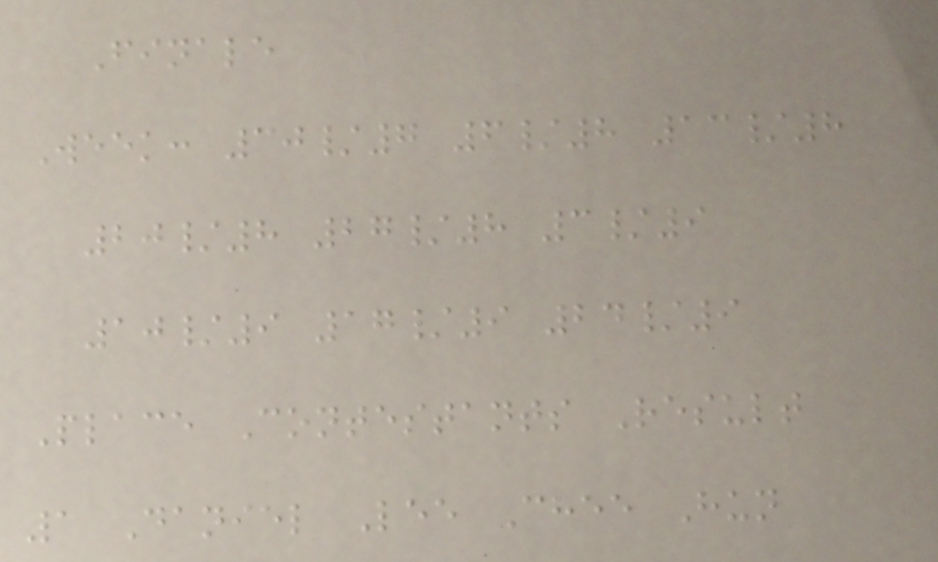Finale
Week: 30/7 6/8 13/8
20/8 27/8 3/9
10/9 17/9 24/9
Place Contestants Result
1 Daniel Lee Chee Hun
